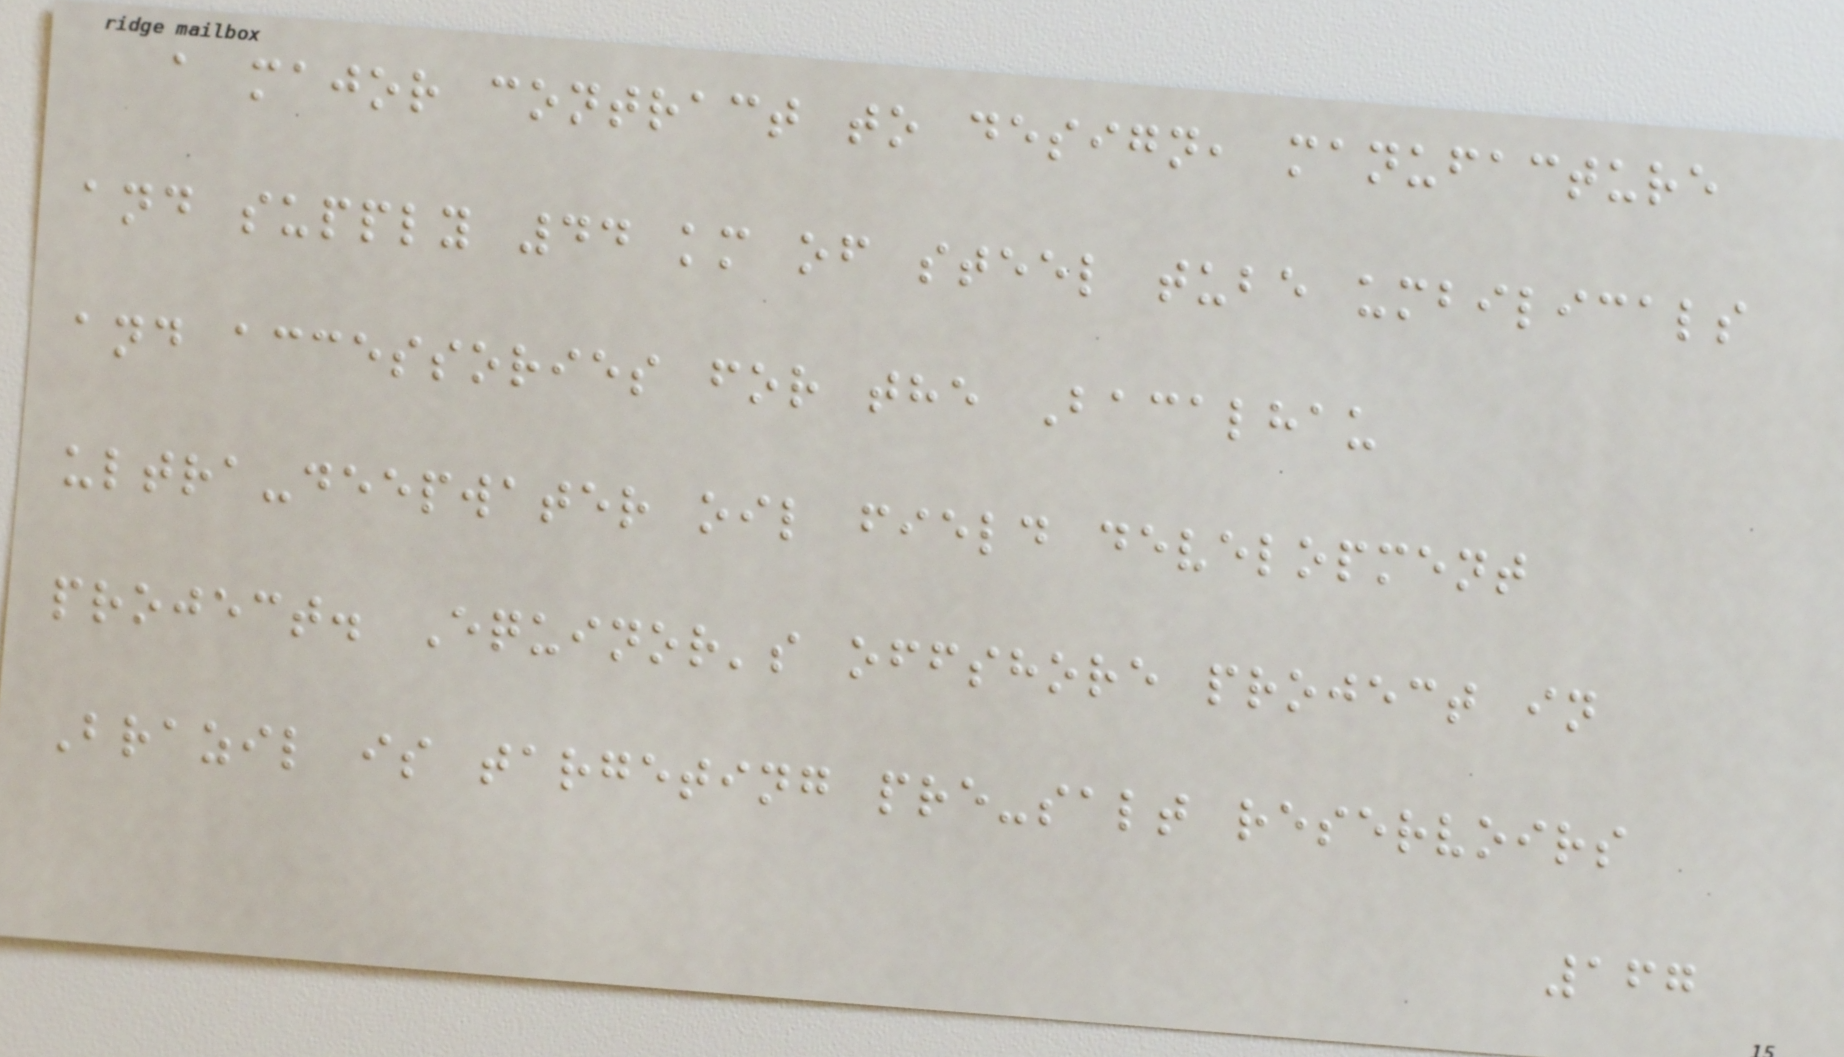a major contract to design, manufacture
and supply 44 km of steel tube umbilicals
and accessories for the Bacalhau
ultra-deepwater oil field development
project. Equinor's offshore project in
Brazil is targeting pre-salt reservoirs
167
